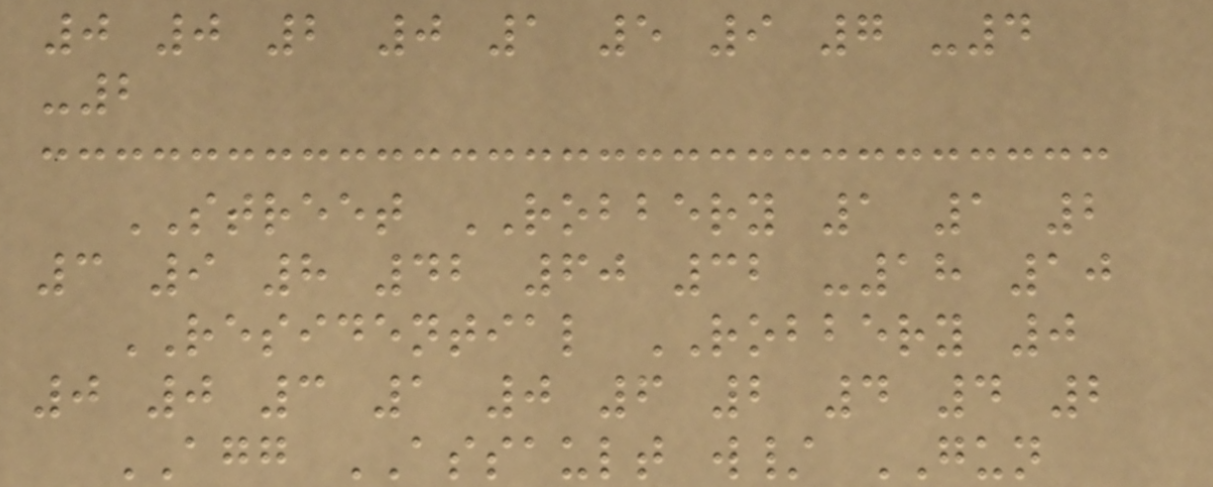0 0 2 0 1 5 9 7 -4
-2
STREET ROBBERY 1 1 2
3 9 8 42 60 32 -18 10
RESIDENTIAL ROBBERY 0
0 0 3 1 0 6 2 4 4 2
AGG ASSAULT w/ GUN
